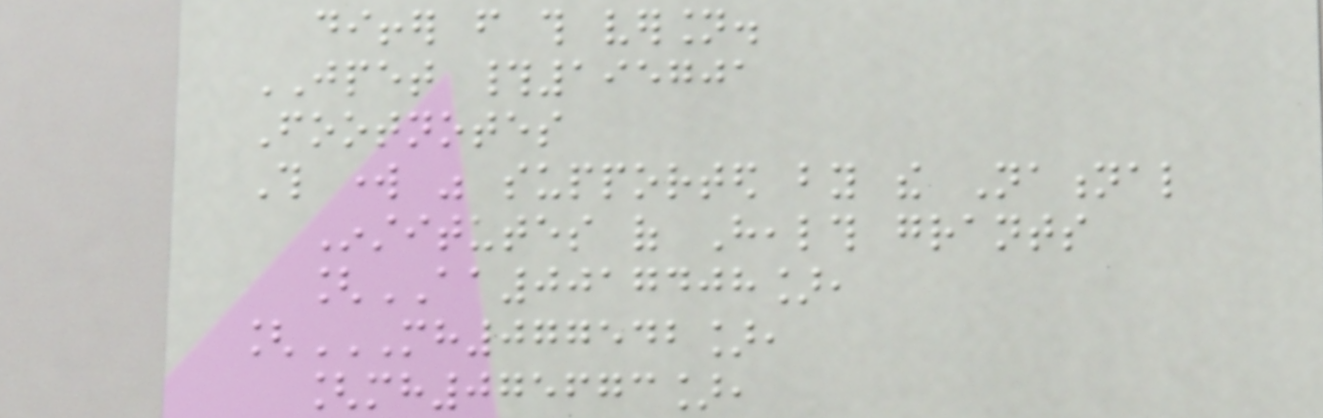differ from this version.
JPET #195701
Footnotes
This work was supported by the National
Institutes of Health grants
[AA0017408],
[MH077542],
[MH075673],
